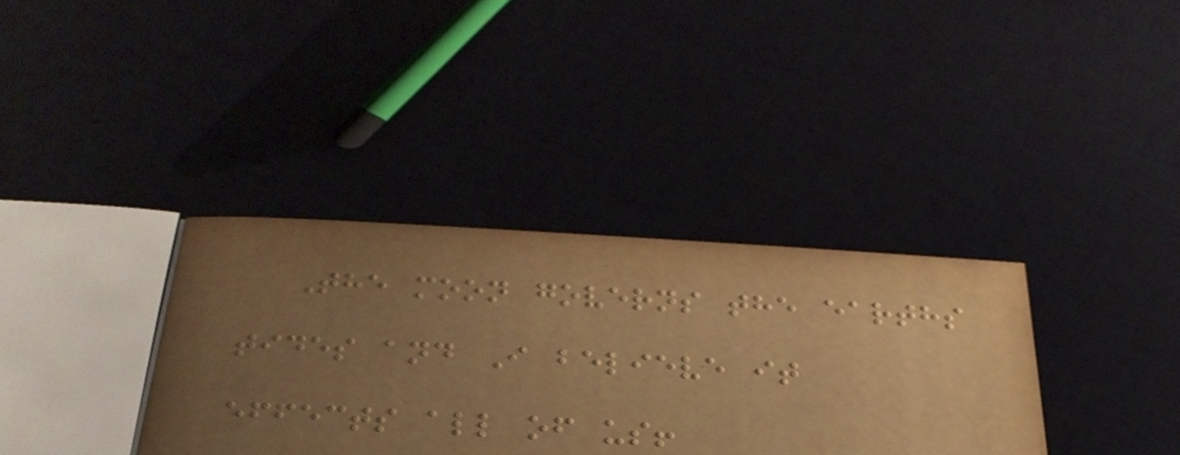The moon governs the earths
tides and I believe it
effects all of us!
